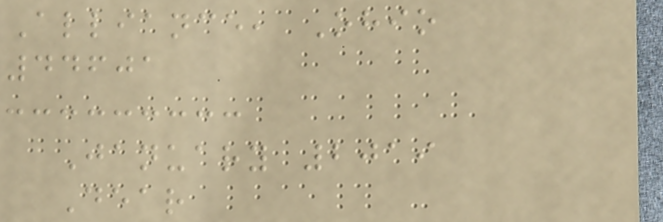Alliance, Ohio
44601
January 2019
Dear
